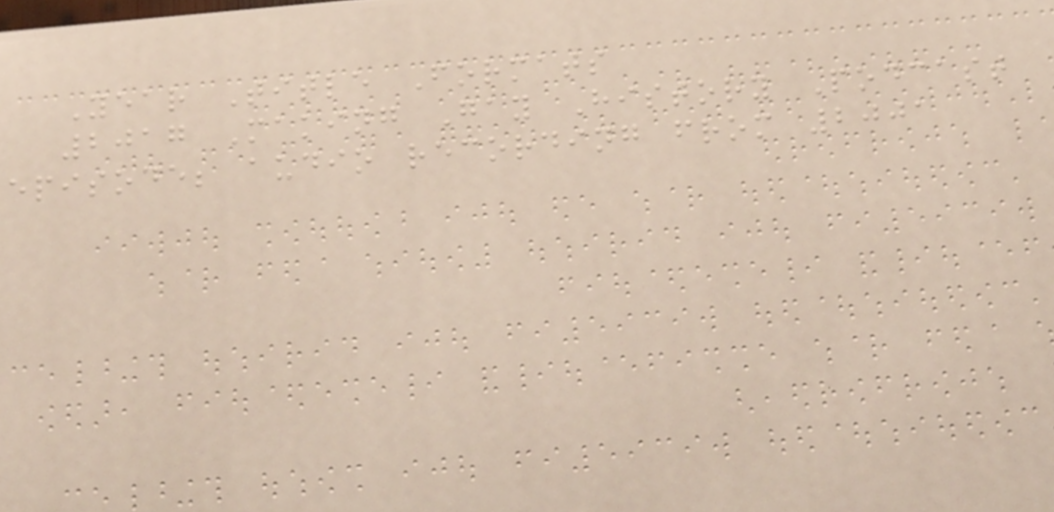Year Title Formats
2017 Making Gay History Podcast
episode; audio recording from 2001
